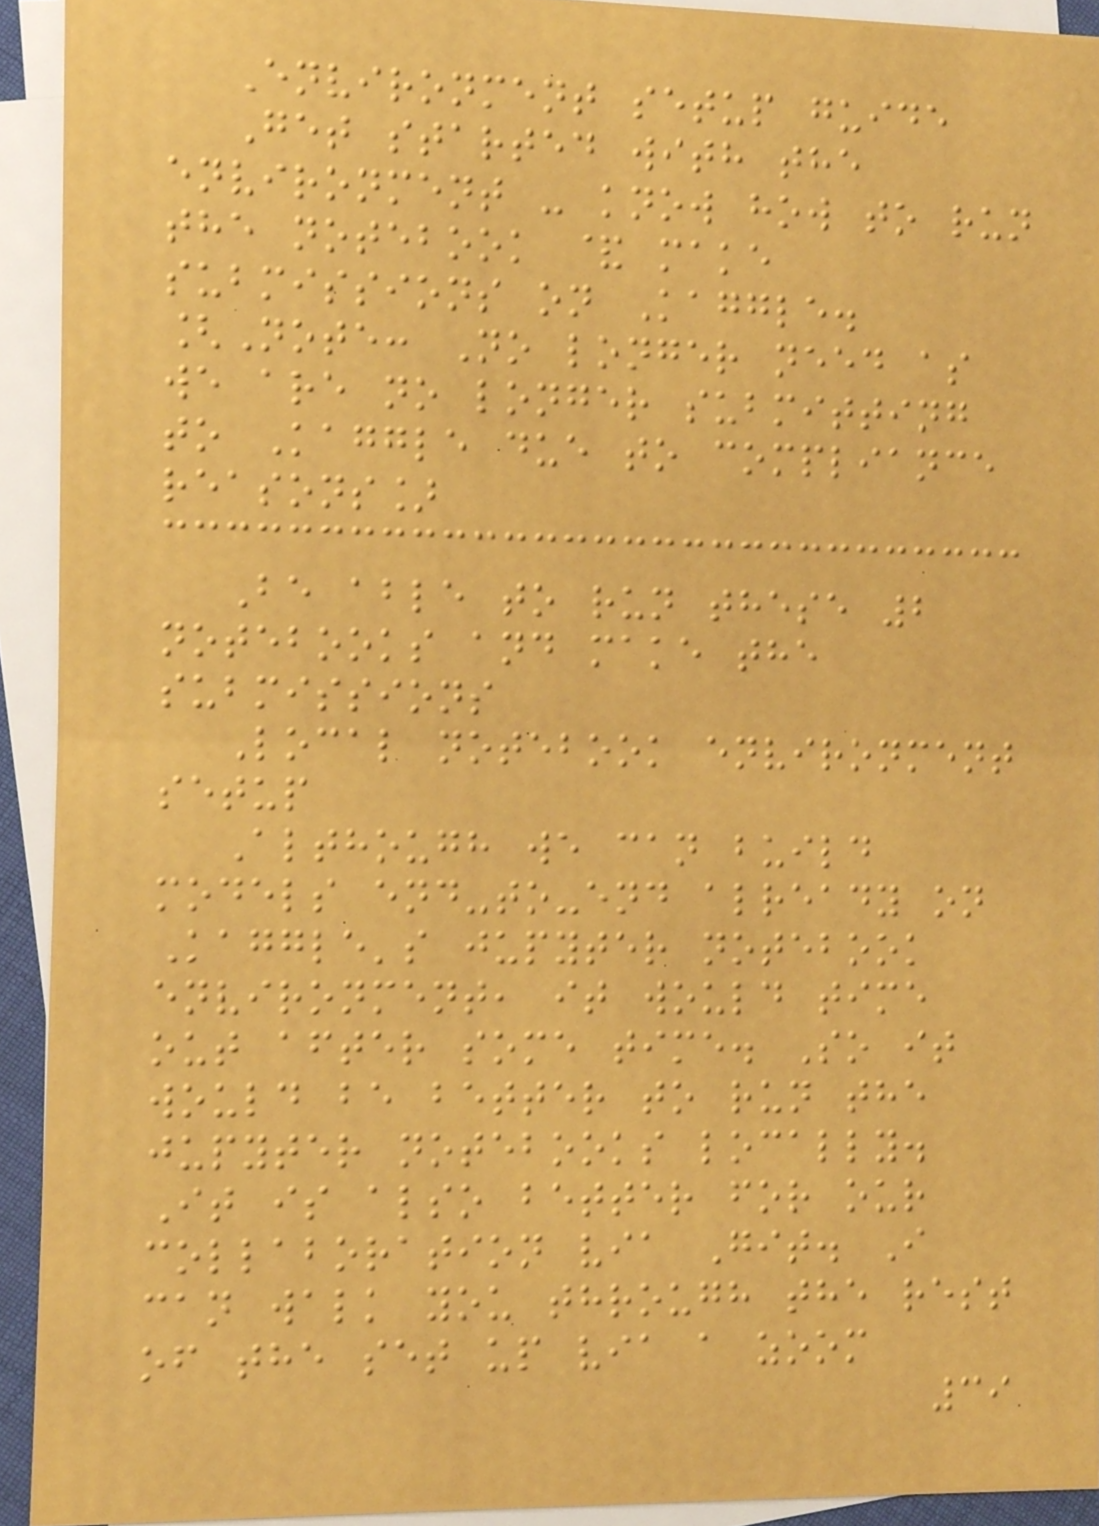Environment setup guide
Get started with the
environment - know how to run
the notebook & make
submissions on Kaggle.
[Note: No longer need as
we are no longer submitting
to Kaggle due to compliance
reasons]
Be able to run these 2
notebooks and make the
submissions
Local notebook environment
setup
Although we can build
models end-to-end already on
Kaggle's jupyter notebook
environment, it would time
out after some time. So it
would be better to run the
jupyter notebooks locally.
It is also better for our
collaboration via Git. I
can walk you through the rest
of the set up via a zoom
39
